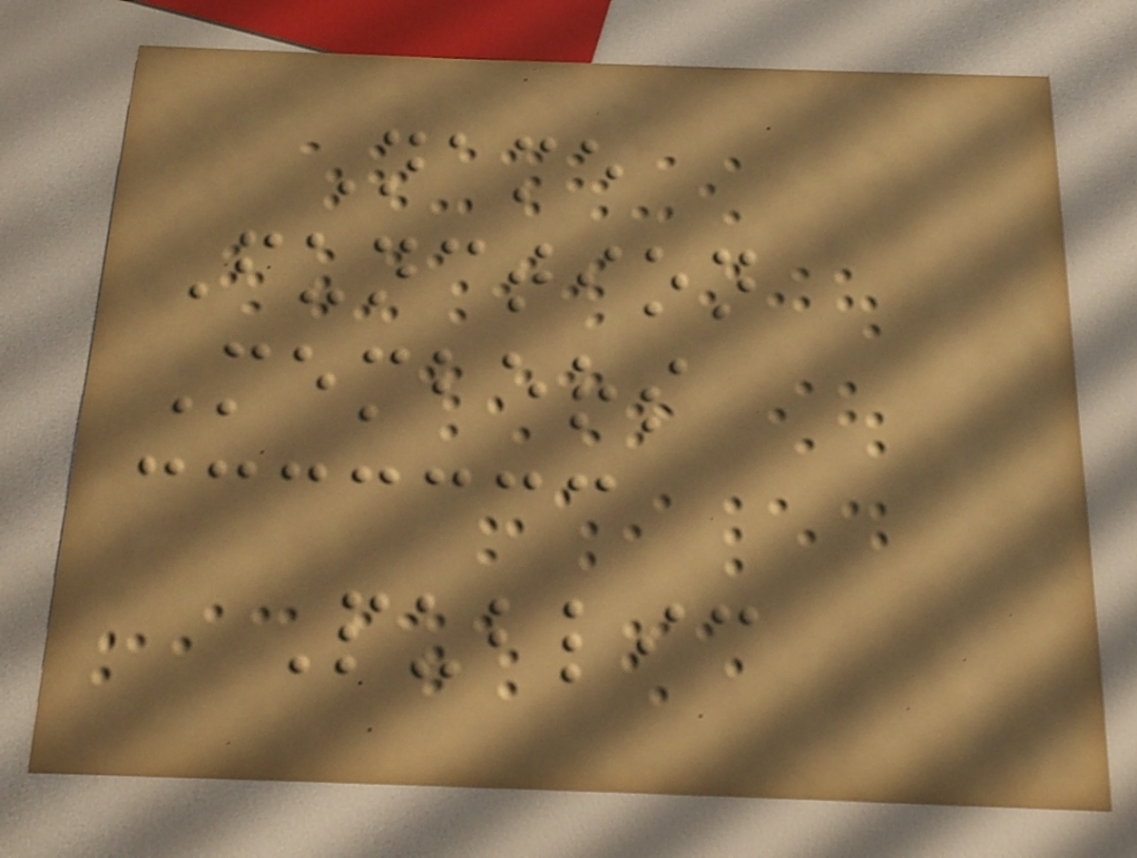Name
Function
Members
Public
